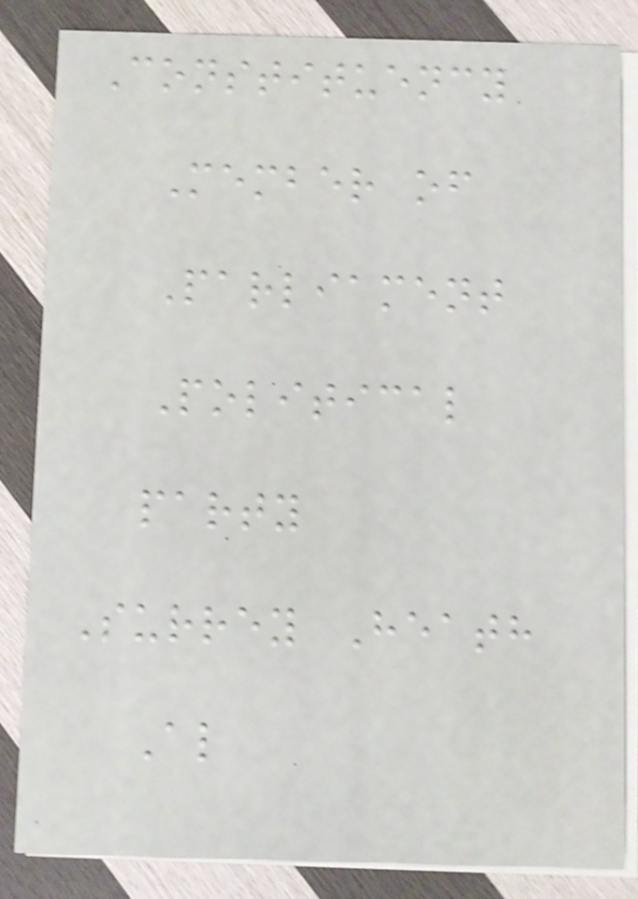Constituency
Member of
Parliament
Political
party
Surrey Heath
Al
